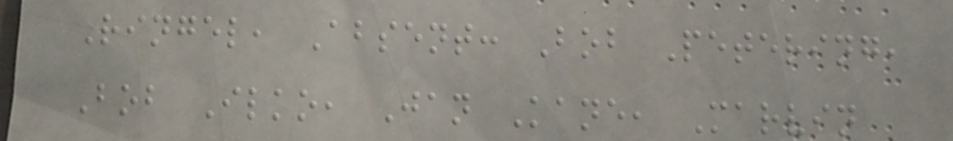Ringel, Absent: Bob Petering,
Bob Ilko, Jan Kane, Marvin
